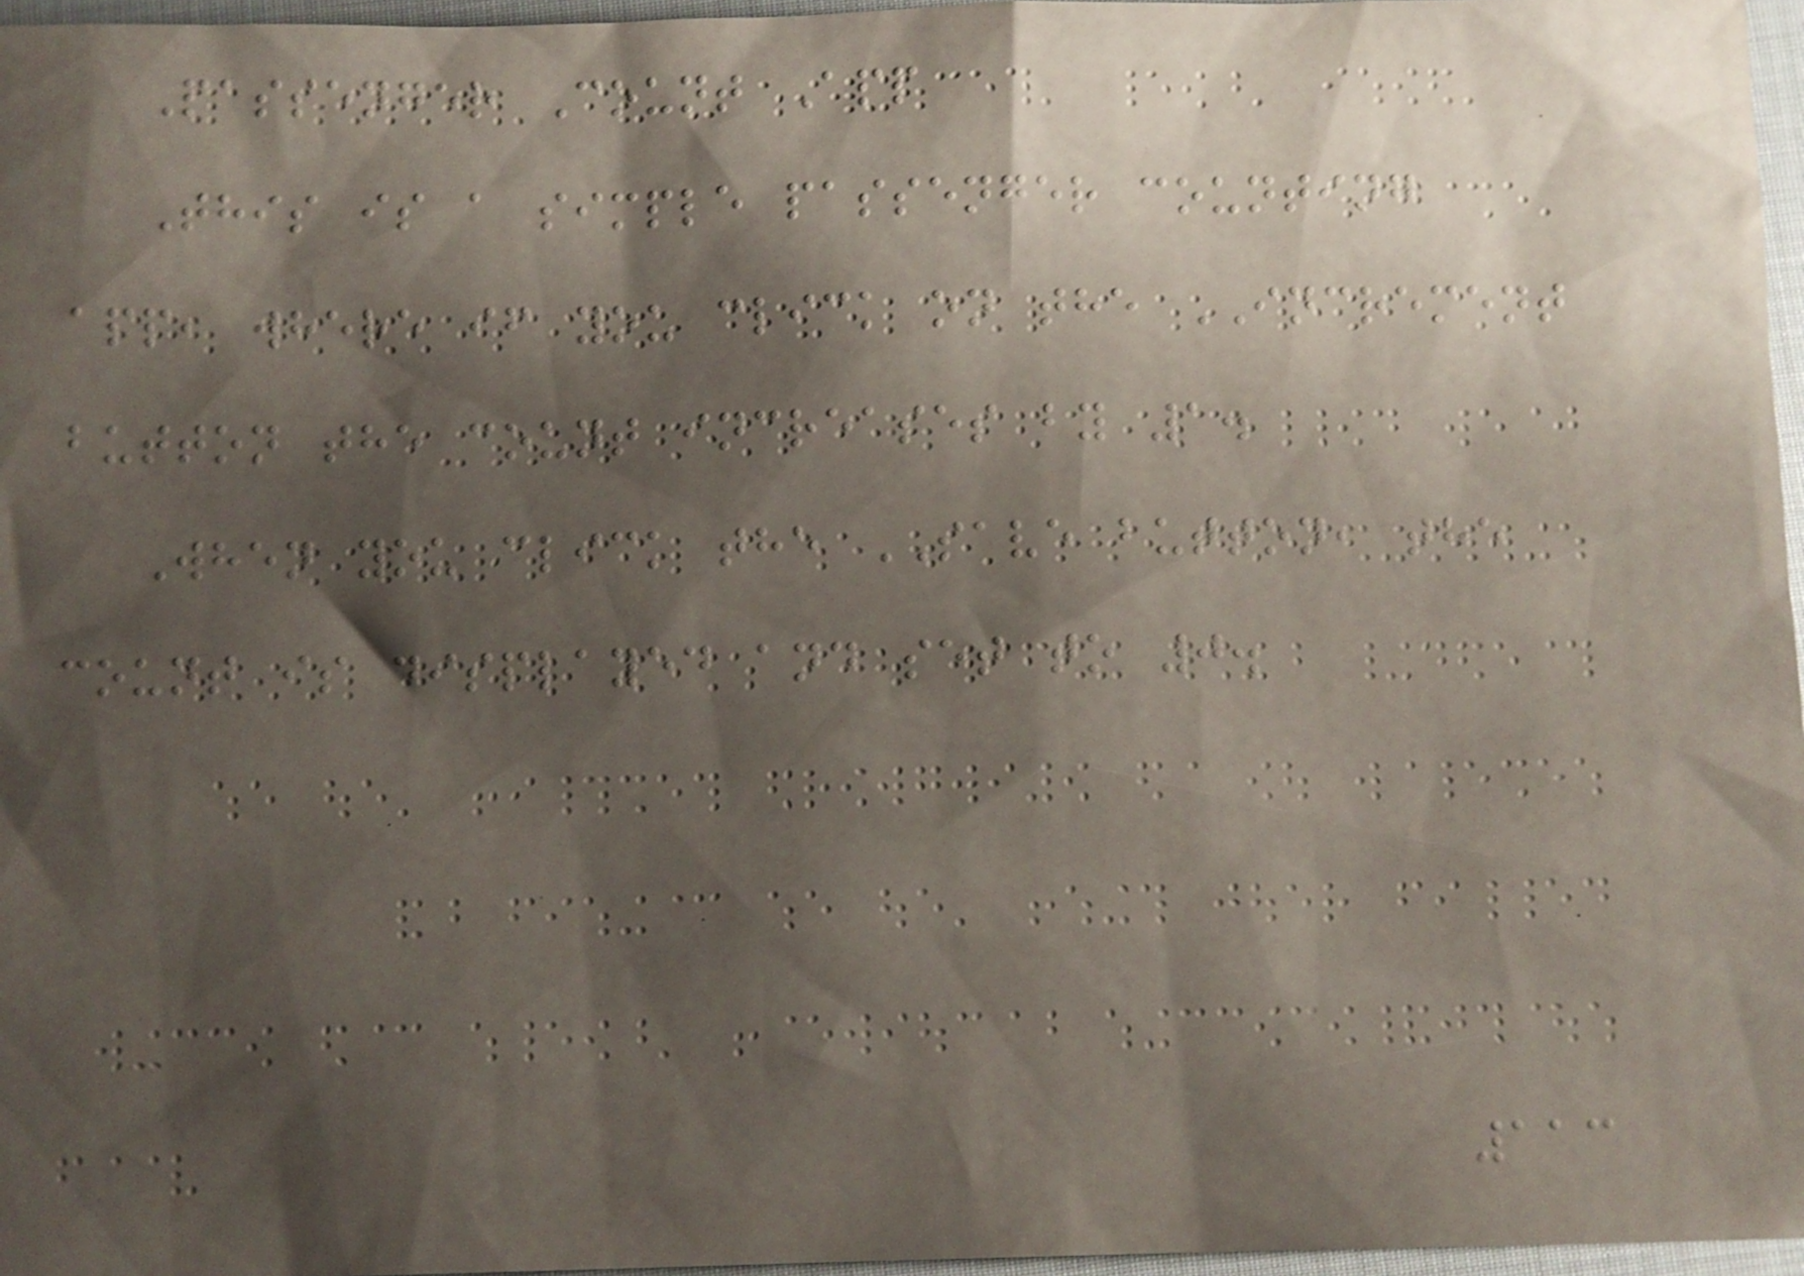Passenger Count App
This is a simple passenger counting
app, where if you click on the INCREMENT
button the count increases by 1.
When you click the SAVE button, the
count is displayed and set to 0.
113
